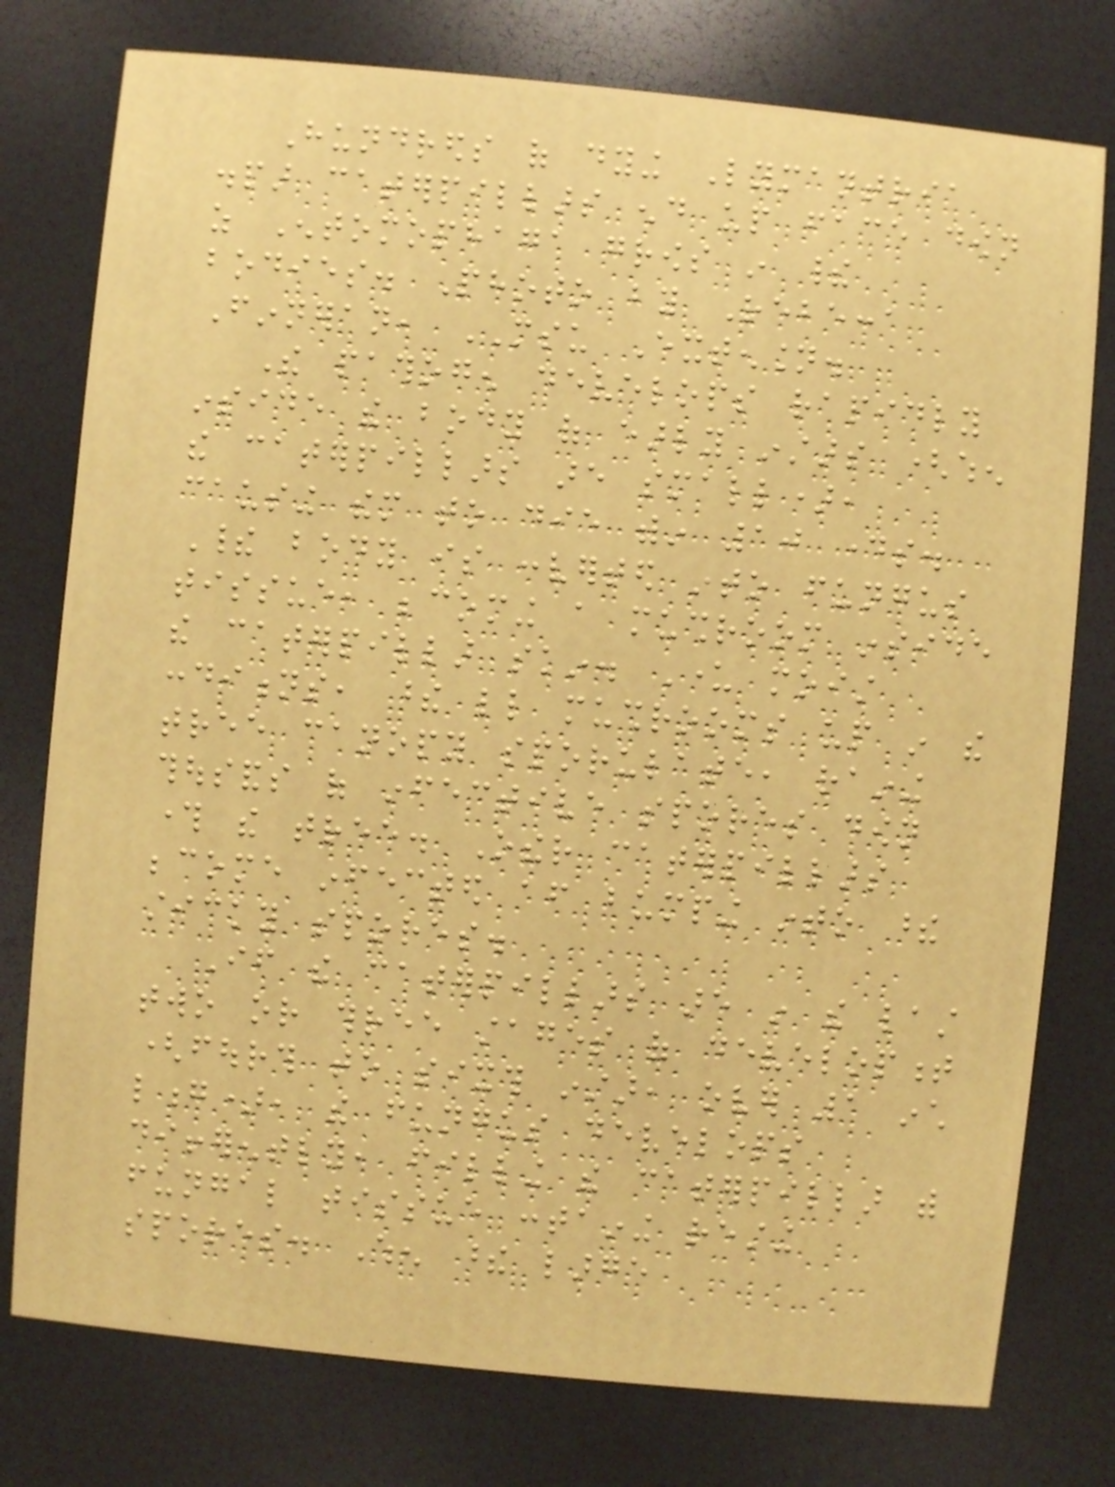Hundreds of dying Lymantria
dispar caterpillars end up face down
as Entomophaga grows in their
bodies. Photo by Rebecca
Finneran, MSU Extension.
The pathogen develops rapidly
inside the body of early instars (when
the caterpillars are small),
causing them to die within 10 days.
Their body is converted into fungus
tissue, becoming a mushroom inside
the caterpillar skin. Under moist
conditions, these little mushrooms up in the
tree canopy sporulate, raining
thousands of infective spores down
through the tree. Other caterpillars
become infected after bumping into these
sticky spores.
If the caterpillars are in the last
two or three stages of development
(fourth to sixth instar, over 1 inch
long), the fungus develops
differently, filling the caterpillar with
fungal tissue containing resting
spores. When these large
